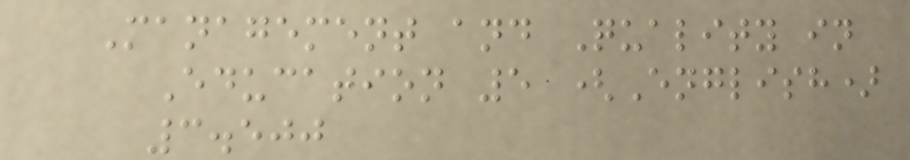Management and Quality in
Education 5 (English)
3.500
